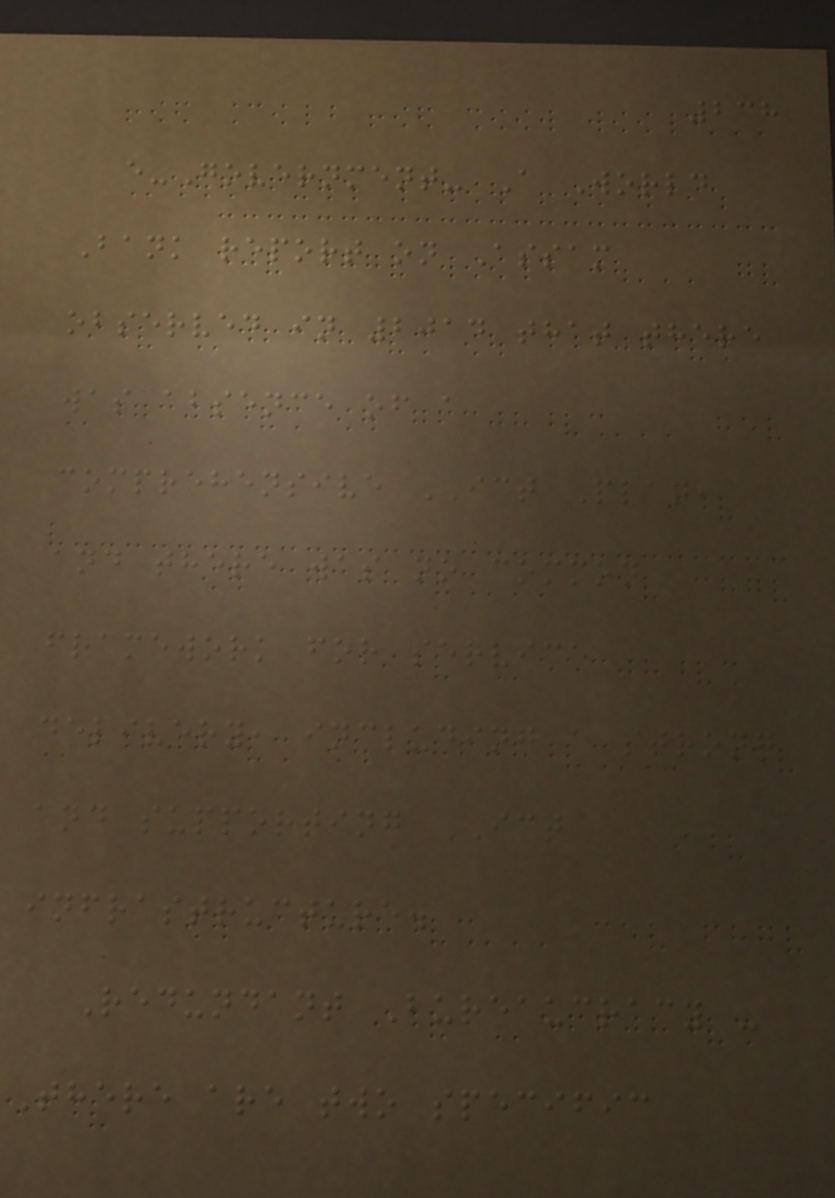238
e-Government- A World
Bank report on Assam
observed in 2014 that there
was absence of a
comprehensive ICT Plan,
and there was no common
framework for service
delivery, including a strong
and supporting ICT
infrastructure.
Redundant Bureaucracy -
There are two specific
